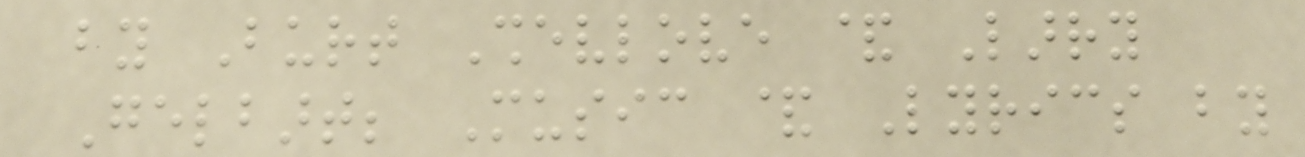by Burt Shevlove & Larry
Gelbart; Music & Lyrics by
